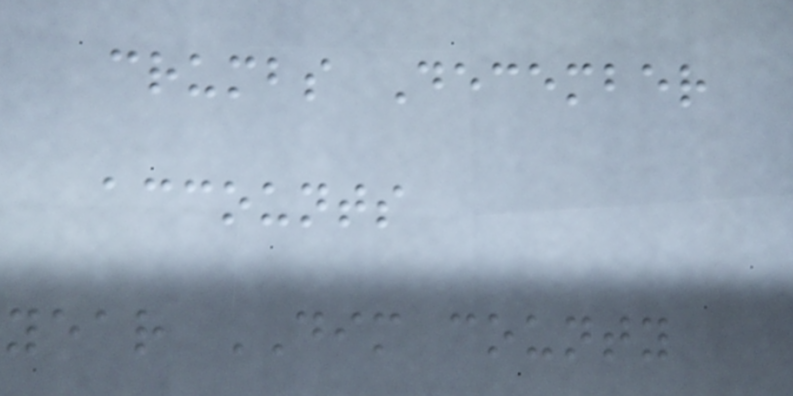crumbs December
accounts
year DIM county
